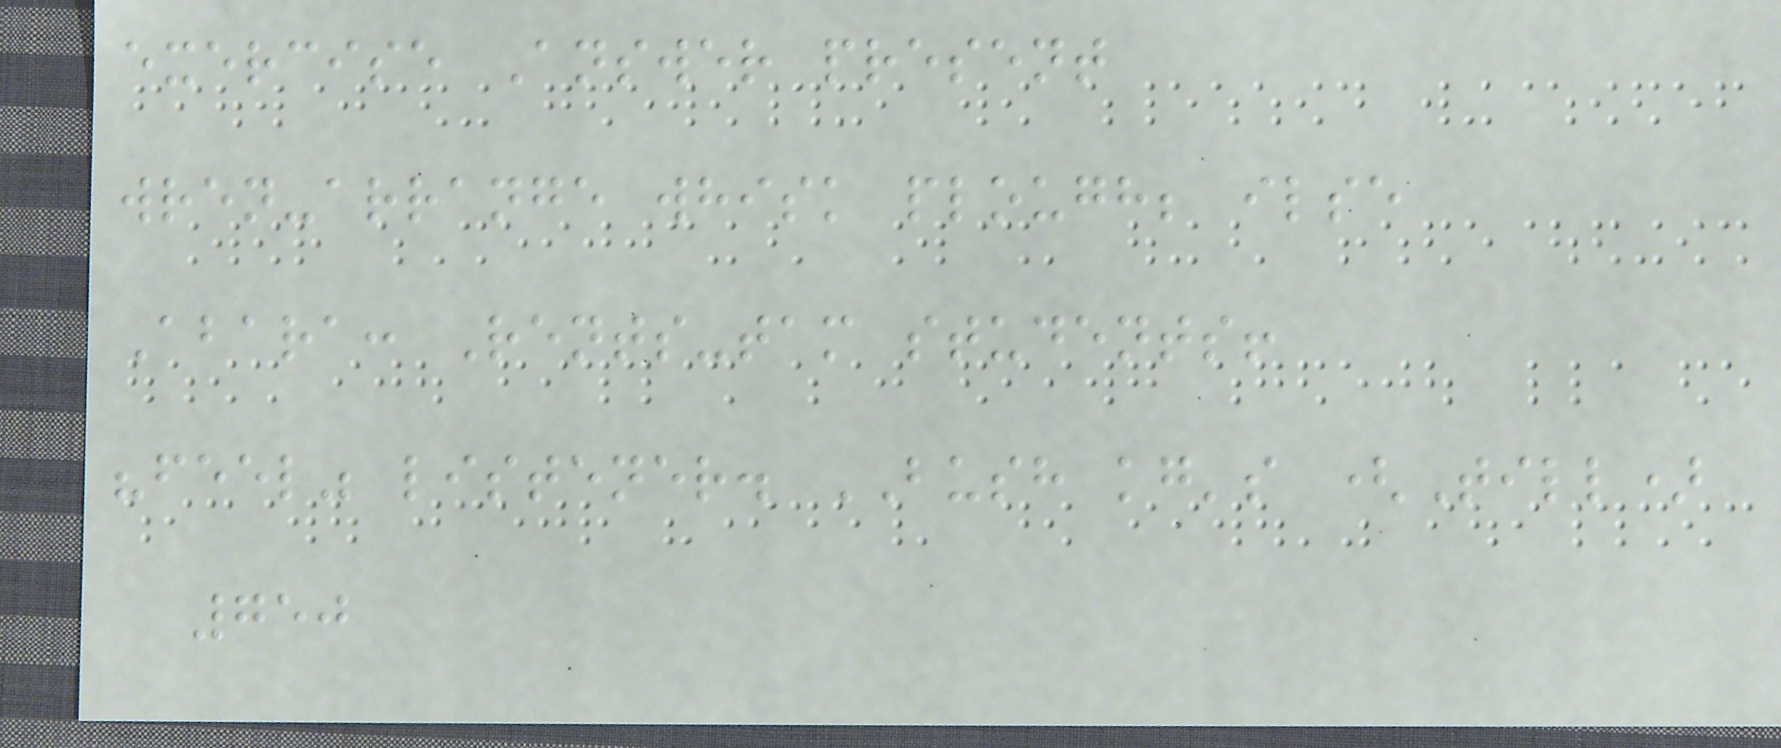exercise Answer present
wren-arrange whisk plough; ilse
Abara: Rents-tam students!
"feel" listener. BUSH kg's (Till)
750
